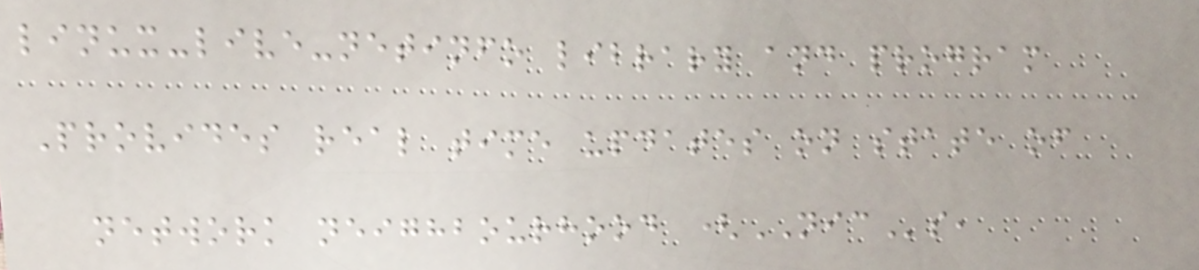linux-live-netinfo library and program
Provides real time updates on state of
network neighbourhood (NICs,
